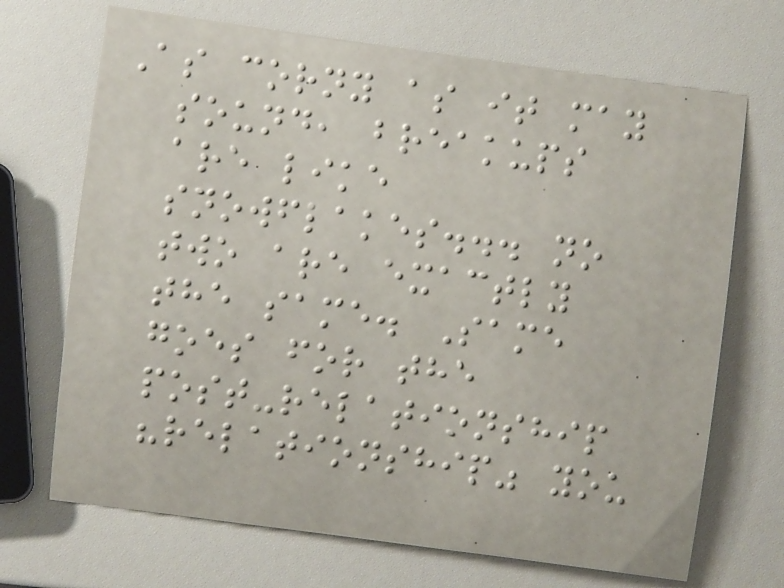As corny as it may
sound, breakups
are like
snowflakes... no
two are exactly
the same. Same
goes for the
post-relationship
"relationship" you
